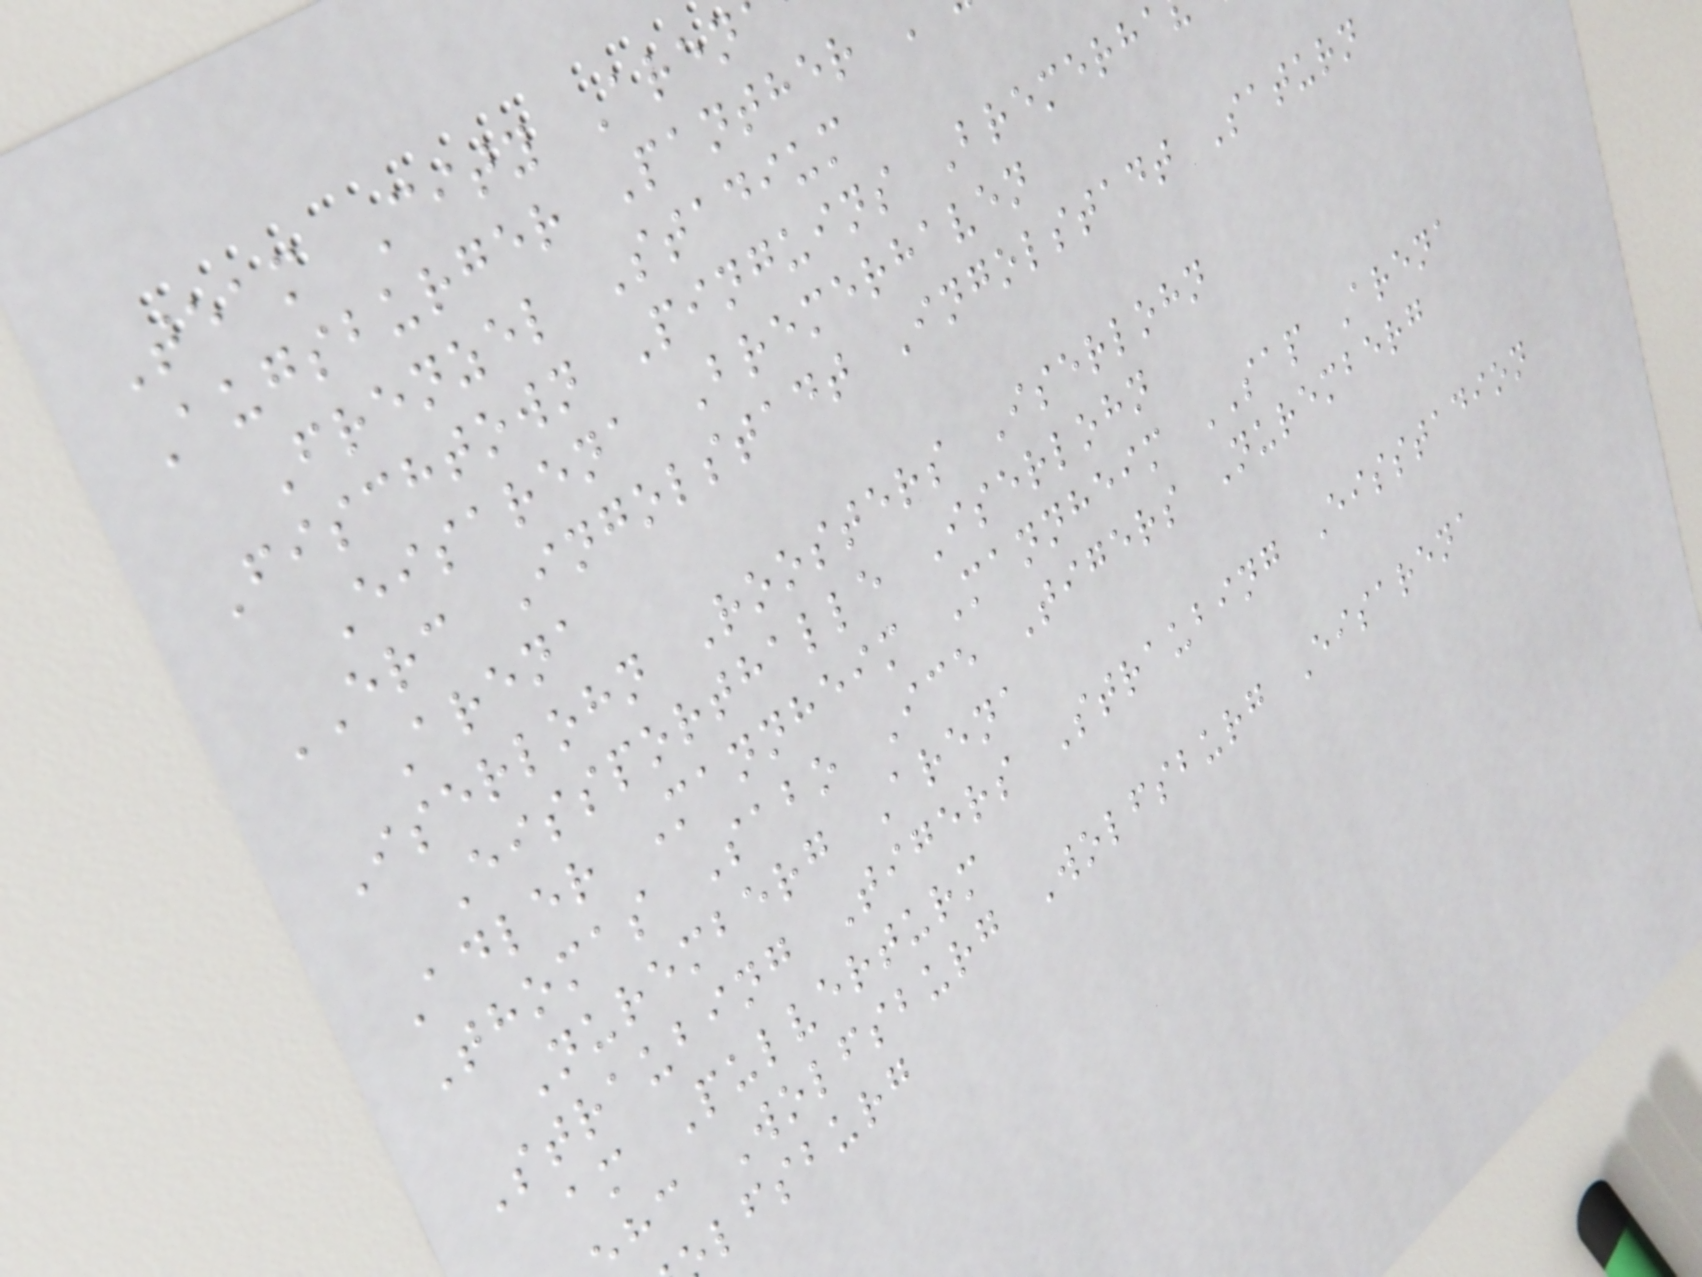Team City Aren
Augsburger Panther
Frenzel Stadium
Fischtown Pinguins Bremerha
Eisarena Bremerhaven
ERC Ingolstadt Ingolstadt Saturn
Arena
Iserlohn Roosters Iserlohn
Eissporthalle Iserlohn
Adler Mannheim Mannheim SAP Arena
Thomas Sabo Ice Tigers Nuremberg
Nuremberg Arena
Straubing Tigers Straubing Eisstadion
am Pulverturm
hc Wolfsburg Wolfsburg Eisarena
lfsburg
